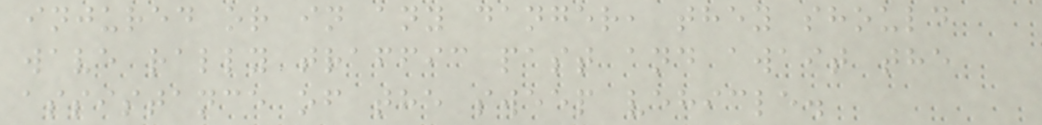injured or in any danger, they should
wave rally traffic past and await the
assistance of the sweep vehicle.
